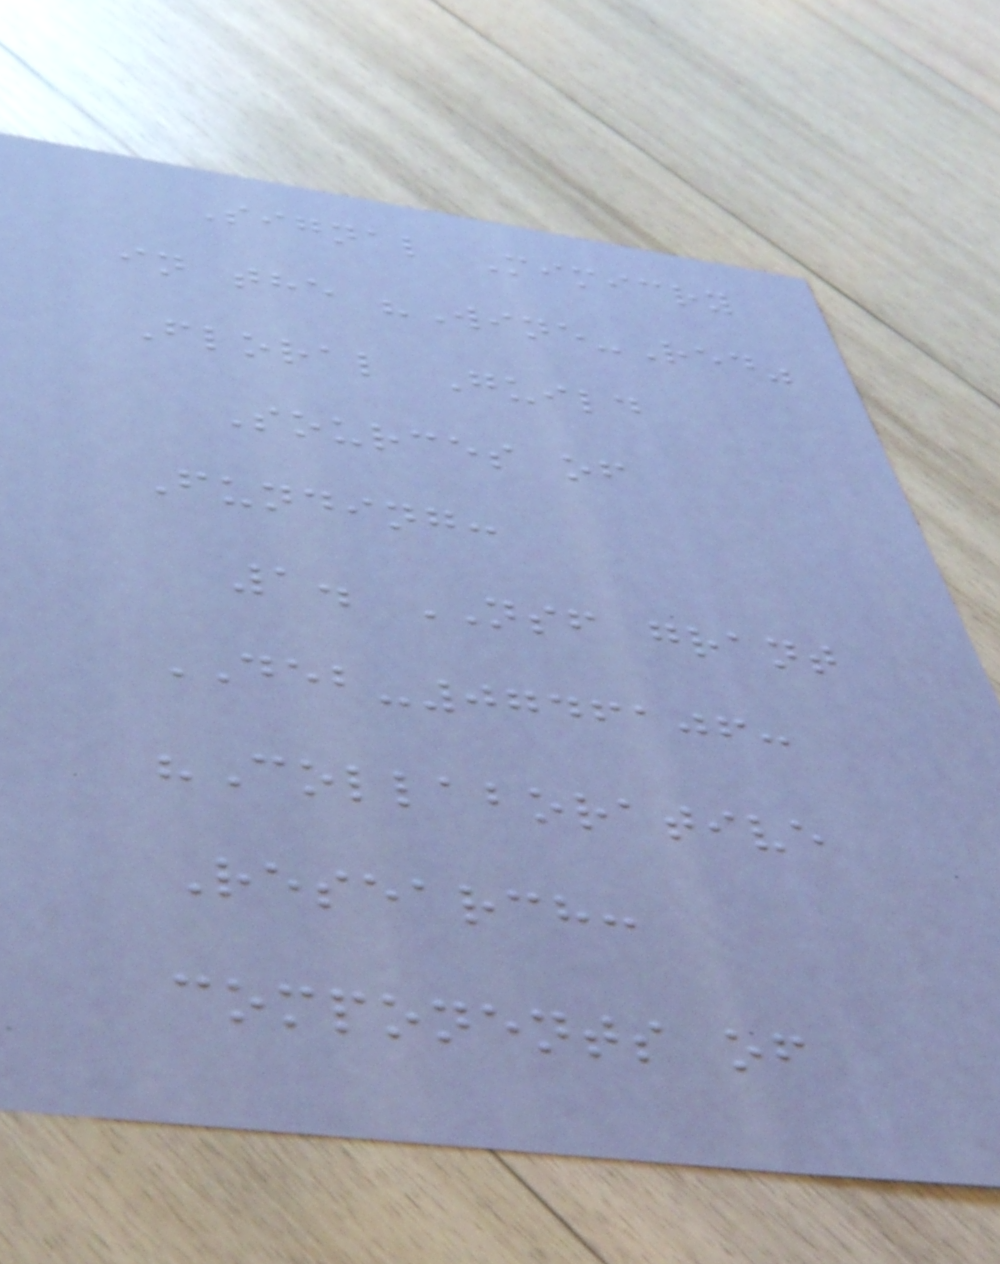Signal Mimicry
in the "Wine-Red"
Floral Guild
Sources of
Funding:
1. NSF grant
DEB-0746106:
"Collaborative
Research:
components of
